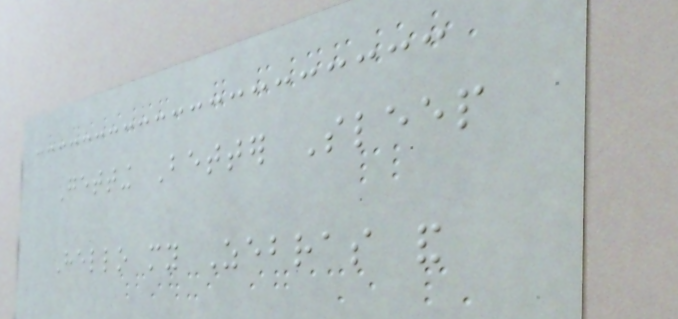Getting Better Sleep
Hello my Zebras and
